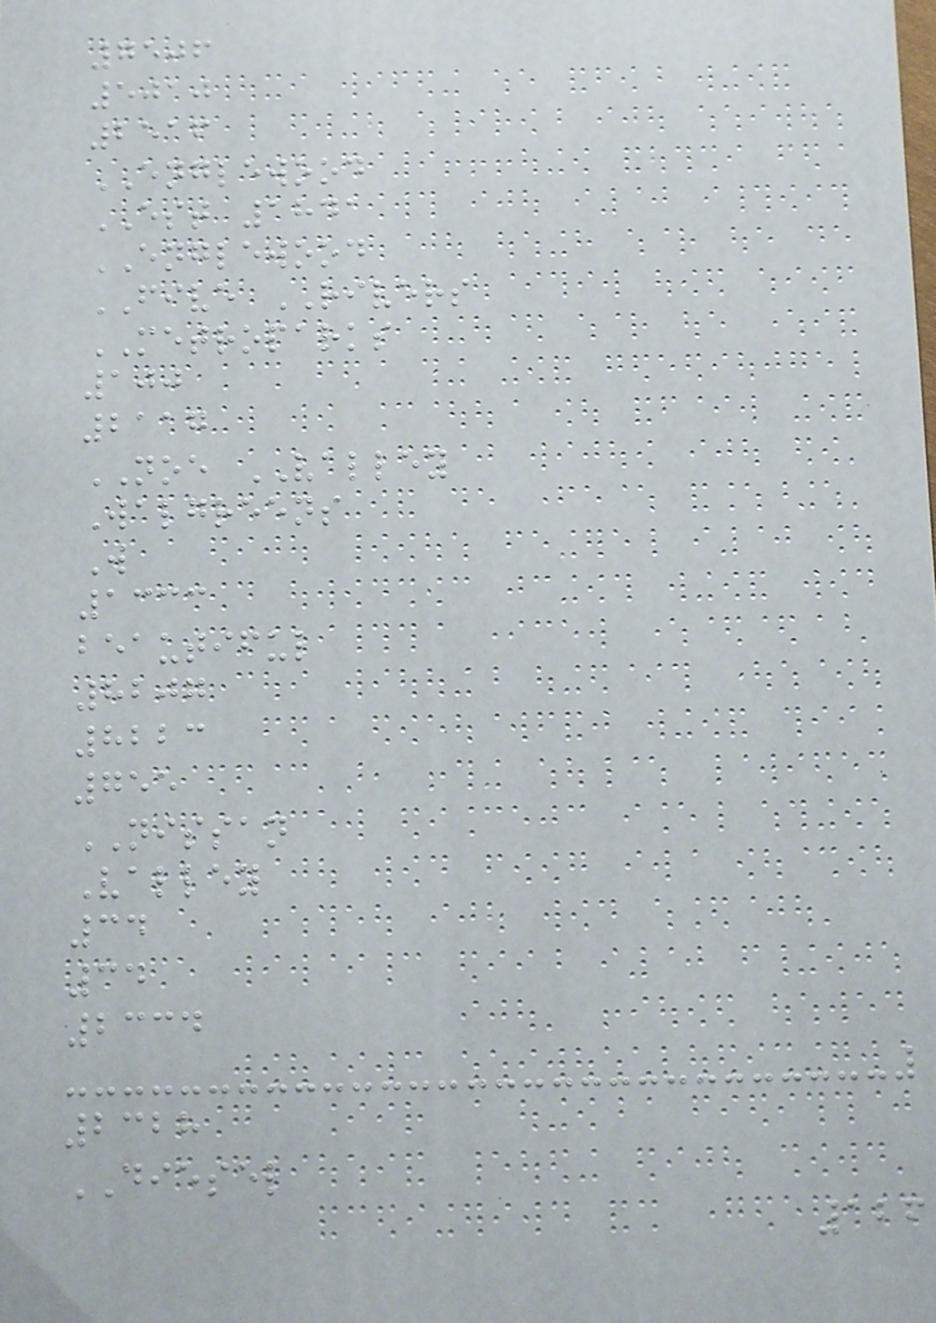7506
5010
2516
ENGLEWOOD
EST 1841
ENGLEWOOD
FIVE RIVERS
METROPARKS
100
2117
NOE VALLEY
Walgreens
W
1333
beautiful
8207
8223
755
NISSAN
Valley
34
34
2334
2328
DIESEL
126
